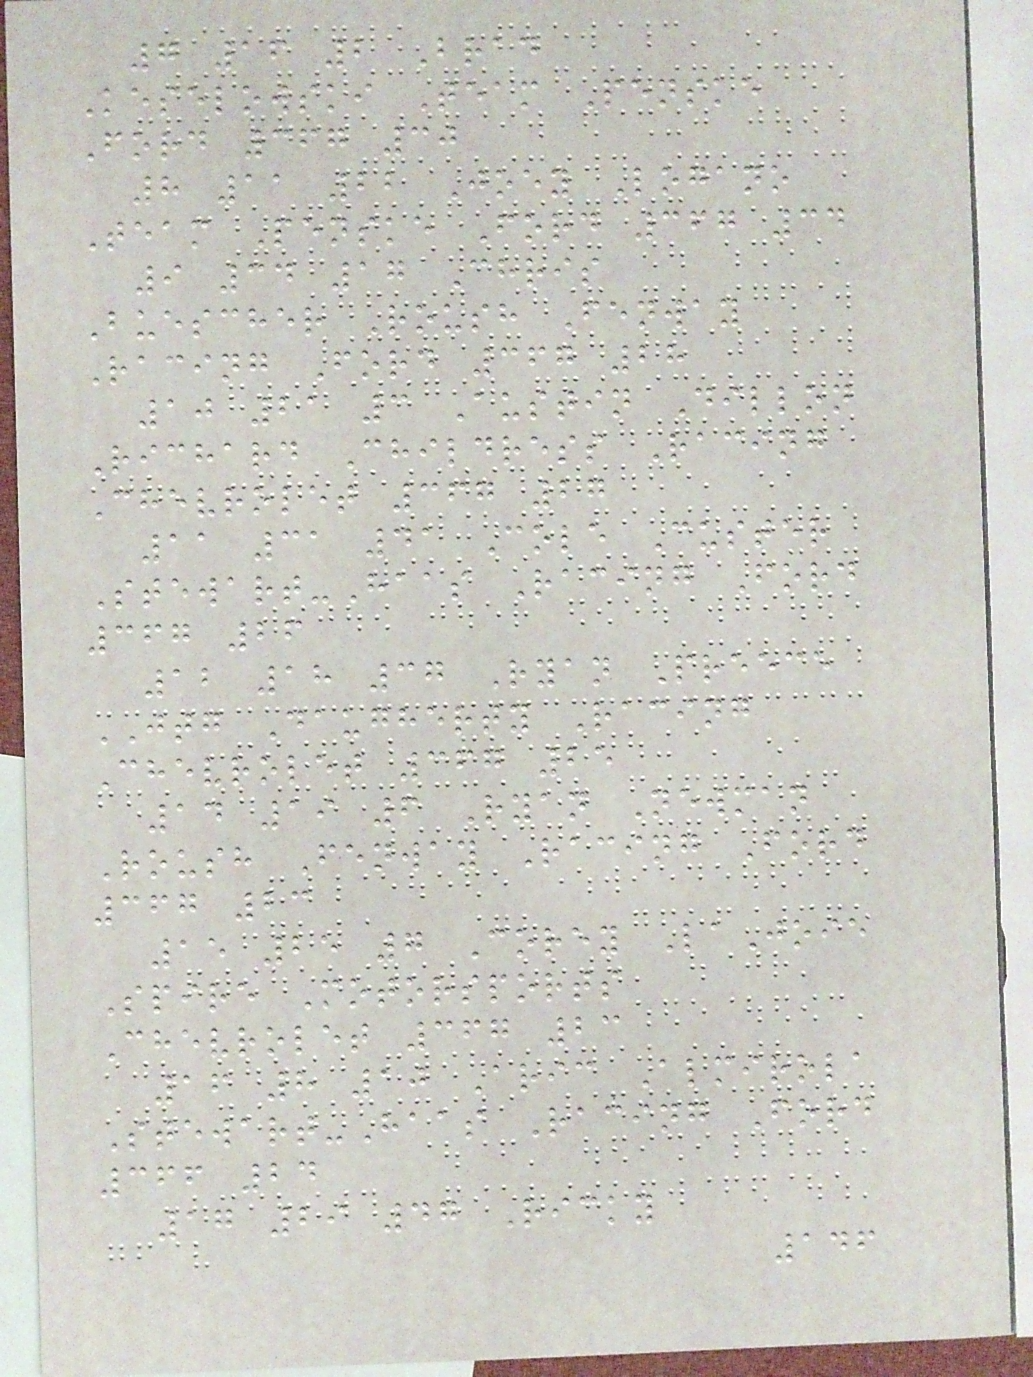7 16 2 Brad
Keselowski Team Penske
Ford 367 30
8 11 22 Joey Logano
Team Penske Ford 367 34
9 34 17 Chris
Buescher Roush Fenway
Racing Ford 367 28
10 21 3 Austin Dillon
Richard Childress Racing
Chevrolet 367 27
11 31 41 Cole Custer
Stewart-Haas Racing Ford
367 26
12 18 37 Ryan Preece
JTG Daugherty Racing
Chevrolet 367 25
14 19 6 Ryan Newman
Roush Fenway Racing Ford
367 23
15 25 7 Corey LaJoie
Spire Motorsports
Chevrolet 367 23
16 8 10 Aric Almirola
Stewart-Haas Racing Ford
366 24
17 29 47 Ricky
146
